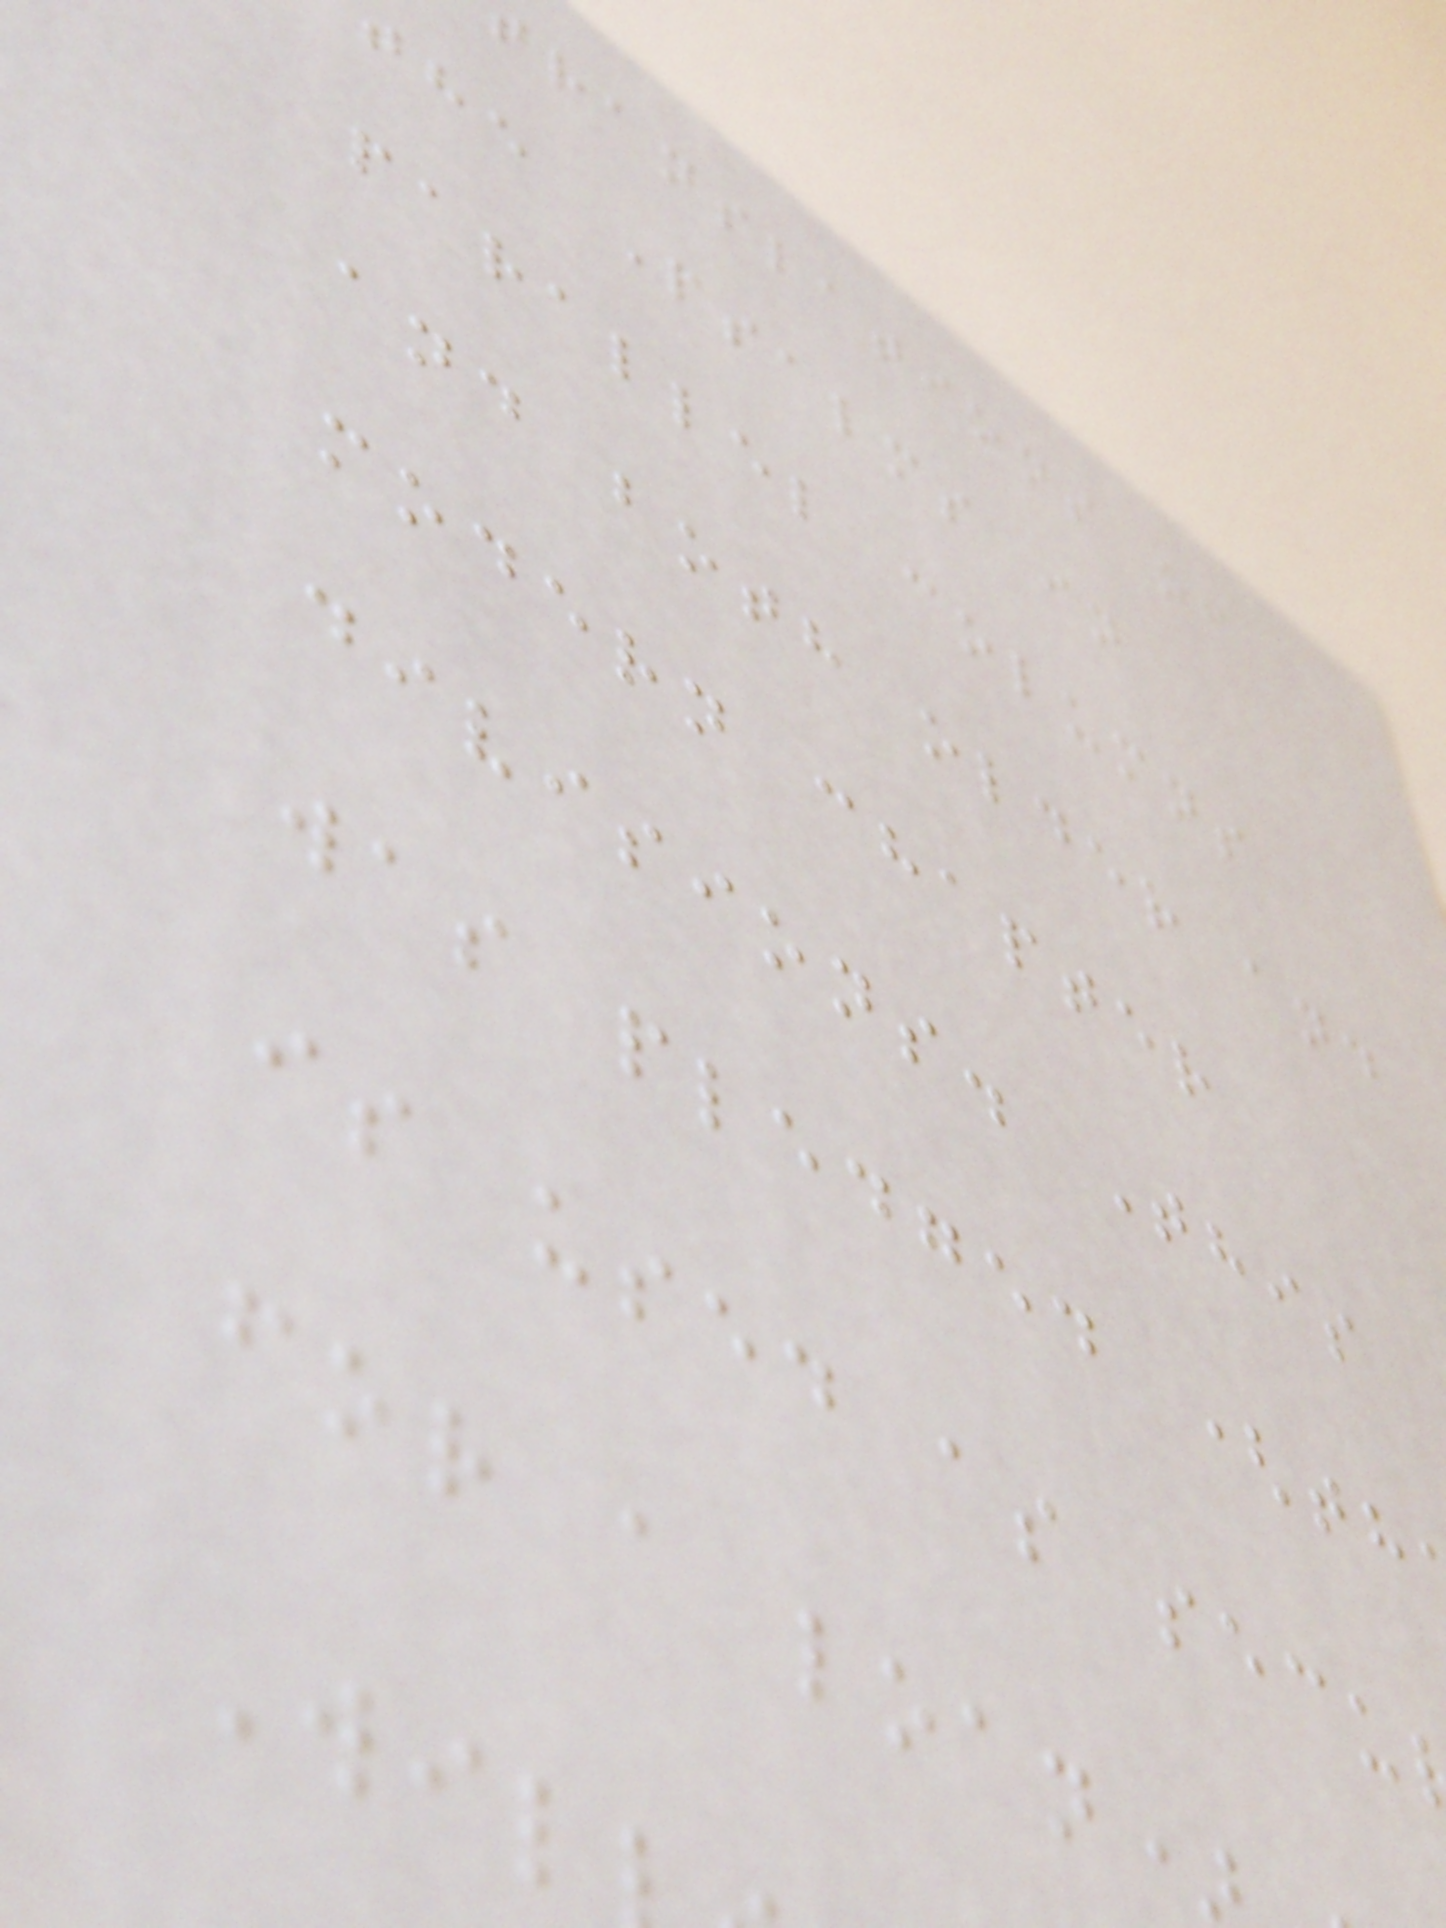ranslations of
the Psalms in
parallel columns
and both older and
modern chapter
divisions. This
was pledged (th
is used as secu
for a loan
